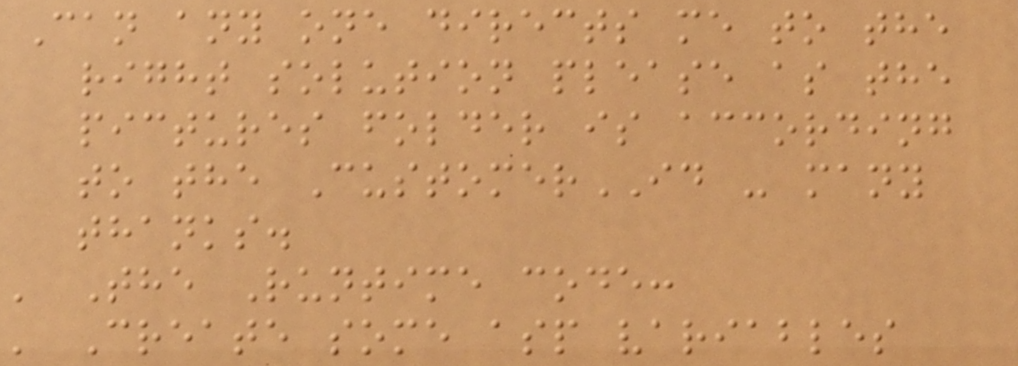Can any one directs me to the
right solution please as the
pictures folder is according
to the CustomerID - many
thanks.
' The Runtime code:
' Create some asp variables
